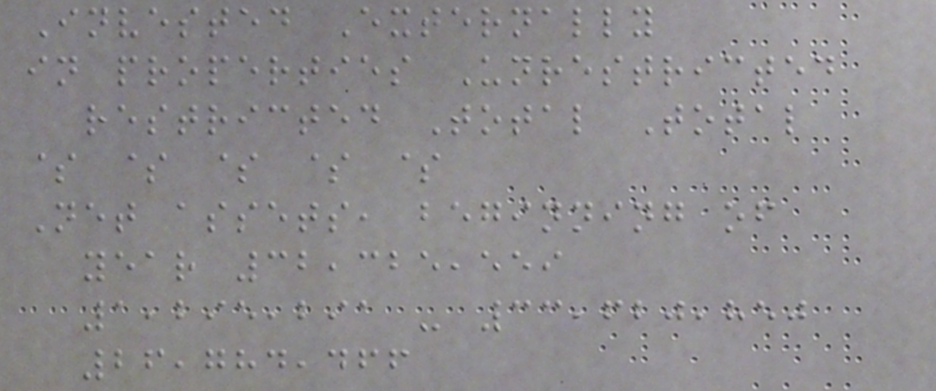Invested Externally
in properties Unrestricted
restricted Total Total
$ $ $ $ $
Net assets, beginning of
year 32,325,559
1,295,291 - 33,620,850
26,784,466
